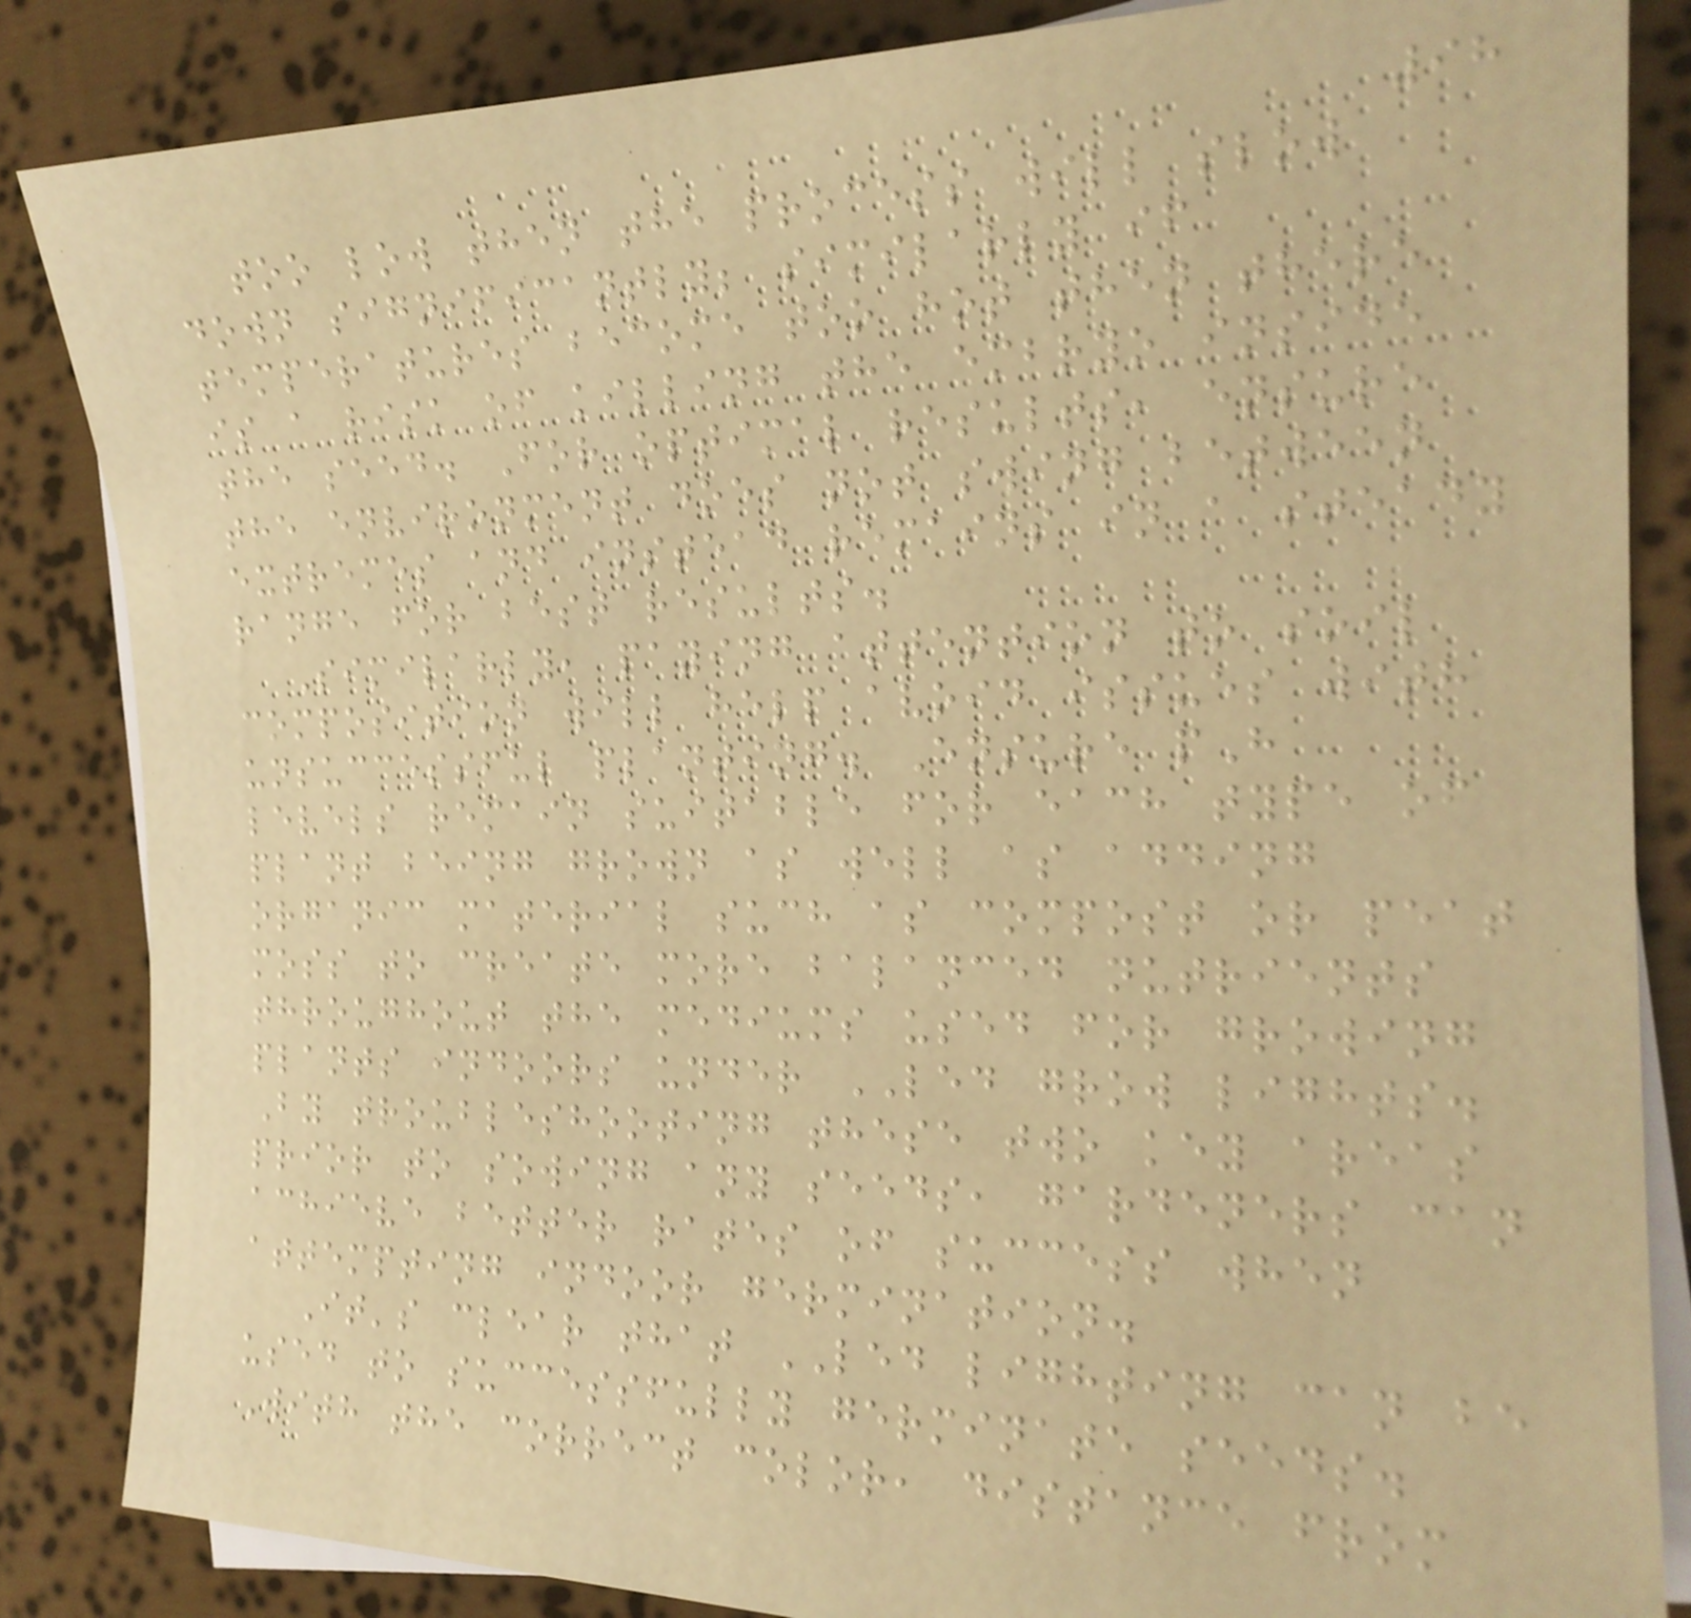98
too low then the process will slow
down significantly; similarly if
temperatures become too hot then there
is a risk of killing the embryo inside
the seed. For optimal results, ensure
the environment does not swing between
extremes and instead remains in a steady
range for best results.
Similarly, paying attention to soil
composition will help avoid issues with
unsuccessful planting. Ensure pH
levels remain suitable for each type of
plant being grown as well as adding
organic material such as compost or peat
moss to create more balanced nutrients
throughout the mediums used for growing
plants indoors under LED grow lights.
By troubleshooting these two key areas
prior to sowing any seeds, gardeners can
achieve better rates of success when
attempting indoor germination.
It's clear that LED lighting can be
used to successfully germinate seeds.
With the correct color, distance from
